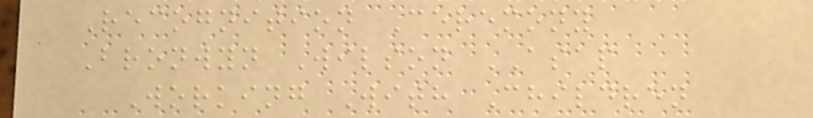Recognition Ceremony
Bronwyn Wilson ASAP
Working With Children
